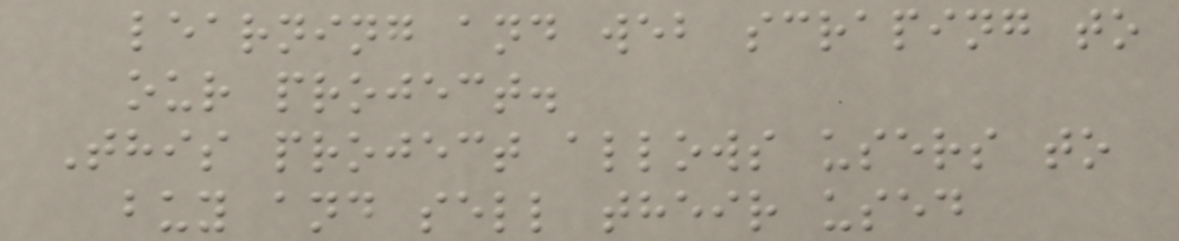learning and web scraping to
our project.
This project allows users to
buy and sell their used
